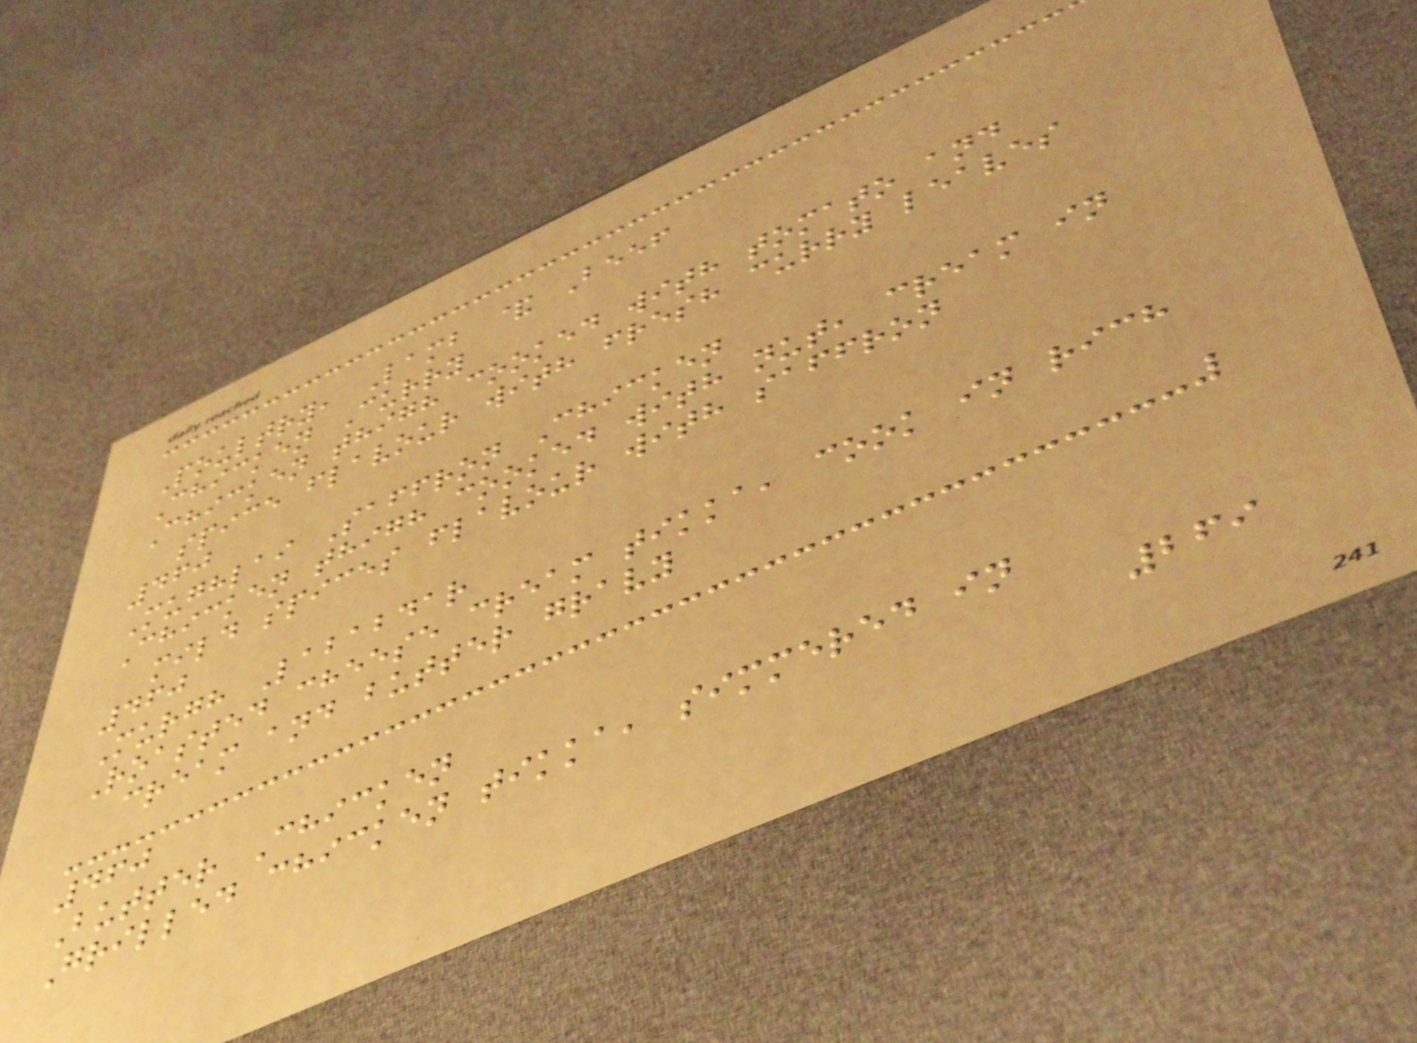Poultry, Lamb & Beef
Chicken Curry
Chicken thigh cooked with tomato and
spice flavour with fresh curry leaves
460
Mughlai Saffron Chicken
Chicken thigh cooked with nut, cream in
mild spices flavour with saffron
460
Murgh Lababdar
Roasted cheese cream tikka, cook in rich
cream and butter gravy
460
Butter Chicken
Grilled chicken tikka, simmered in
269
